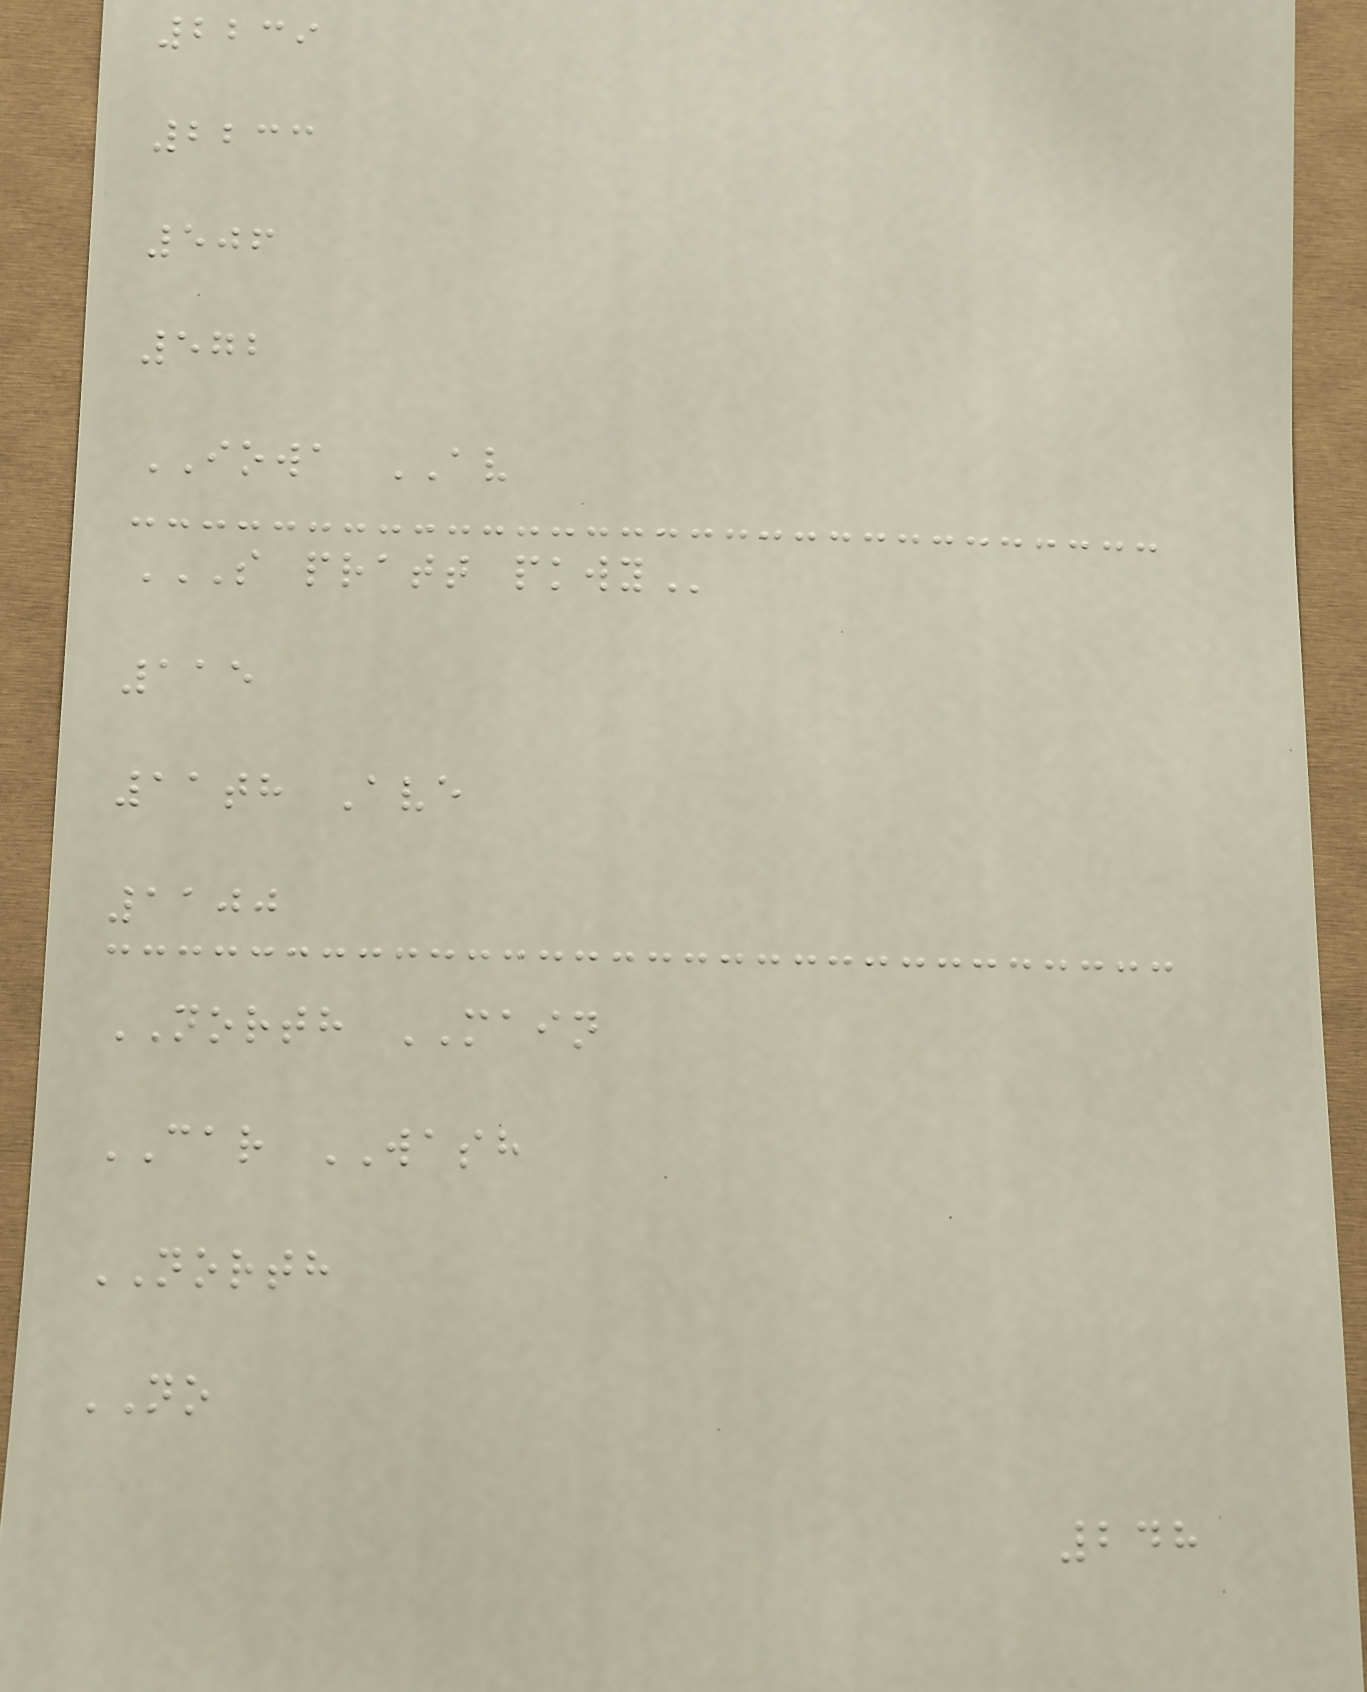2239
2233
506
572
IOWA AV
S PRATT PKWY
115
11th Ave
1100
NORTH MAIN
CAR WASH
NORTH
NO
248
